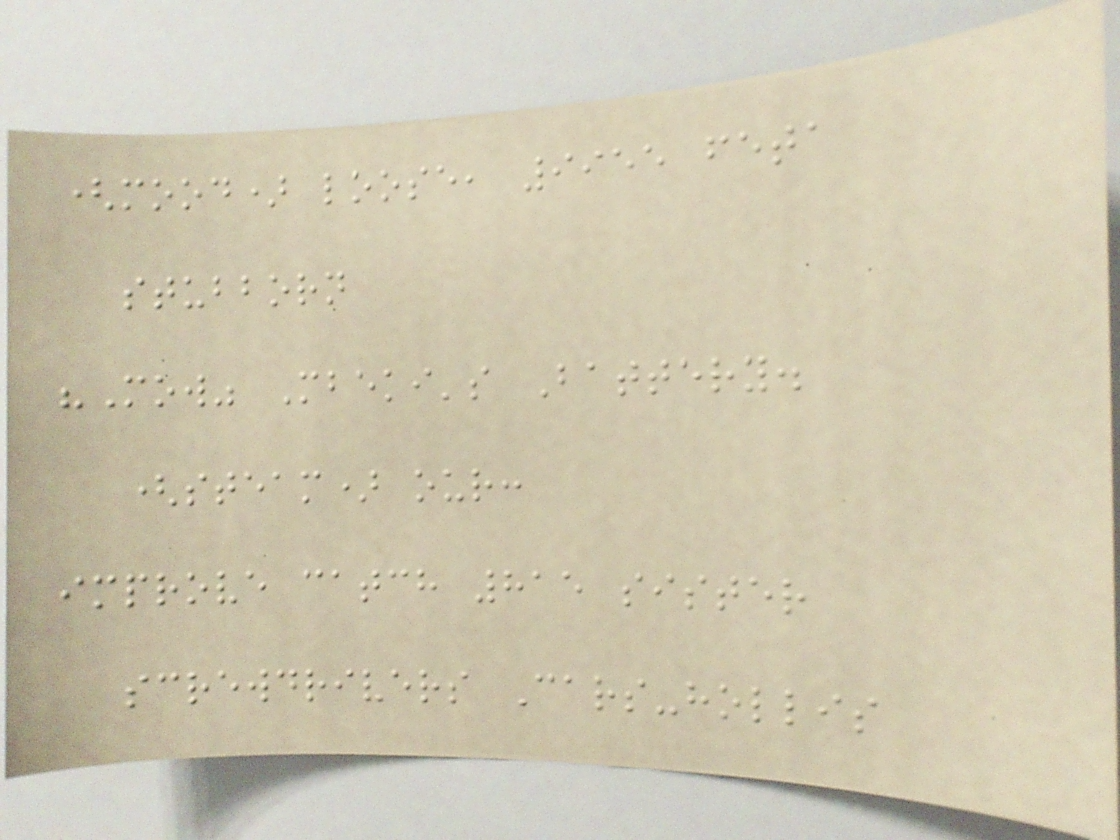(mood) loose, 9955 feta
stubborn
"Mow" Mbeki's Battery.
(steam) our:
improve catch 815 sister
screwdrivers Cars-hollis
